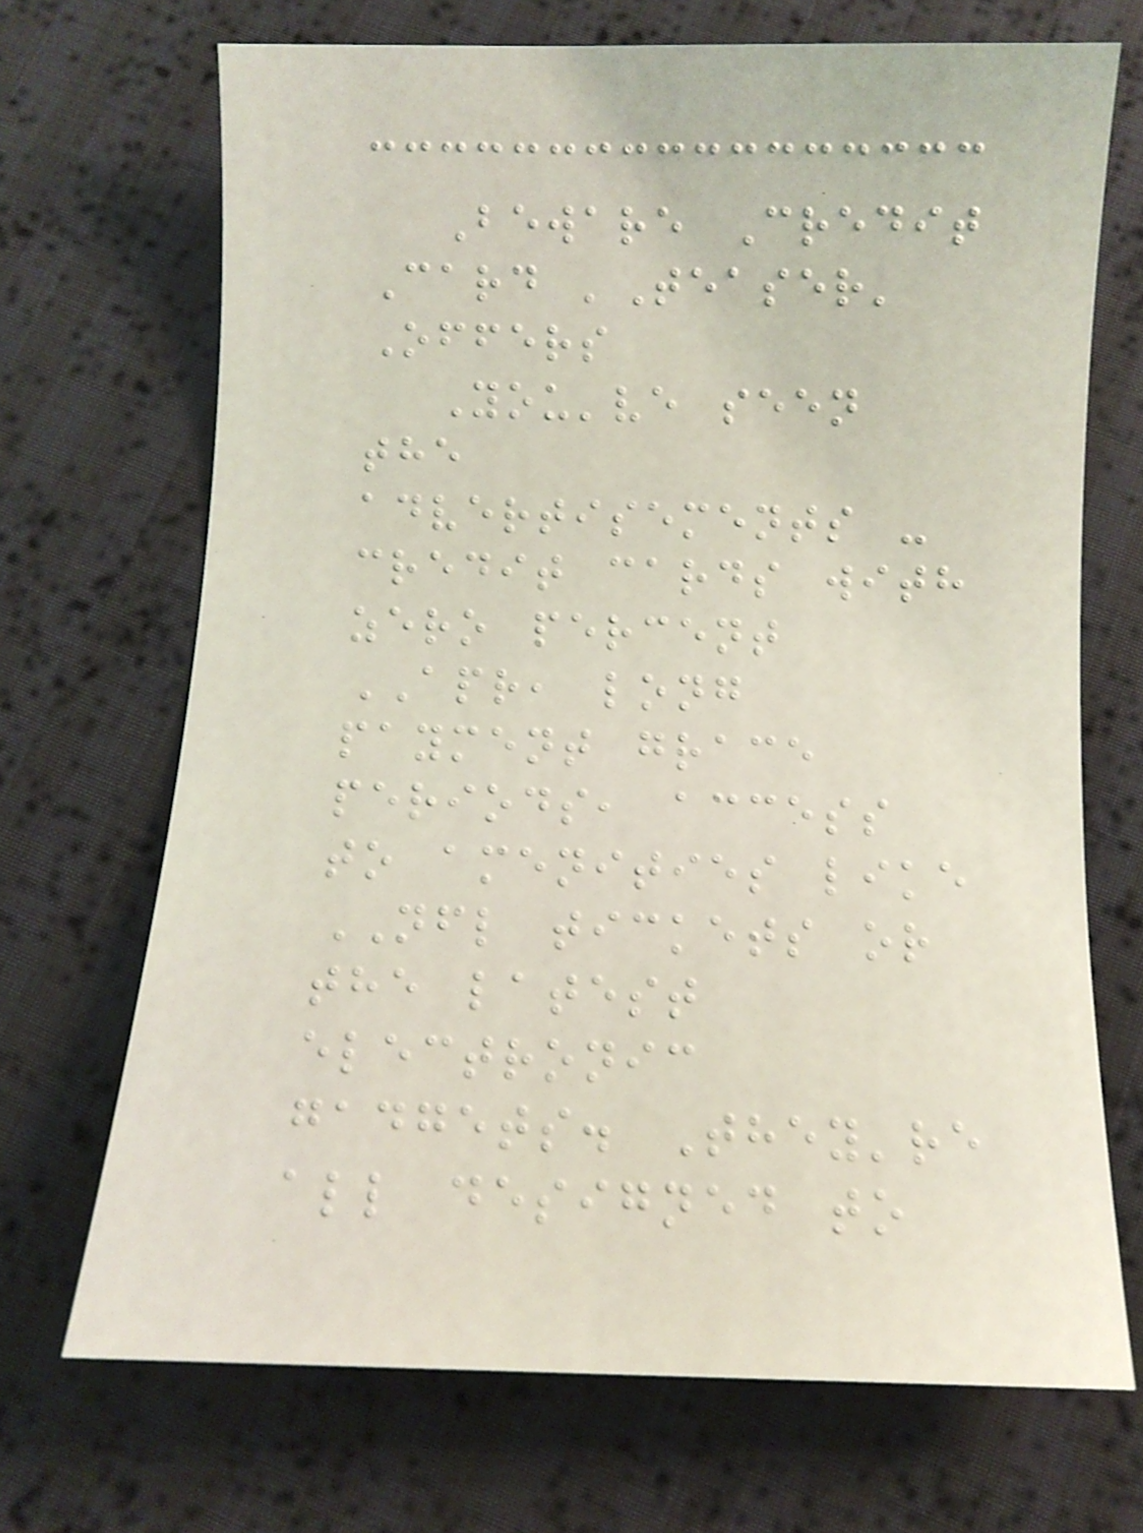Beware Credit
Card 'Teaser'
Offers
You've seen
the
advertisements -
credit cards with
zero percent
APR, long
payment grace
periods, access
to amenities like
NFL tickets or
the latest
electronic
gadgets. They're
all designed to
